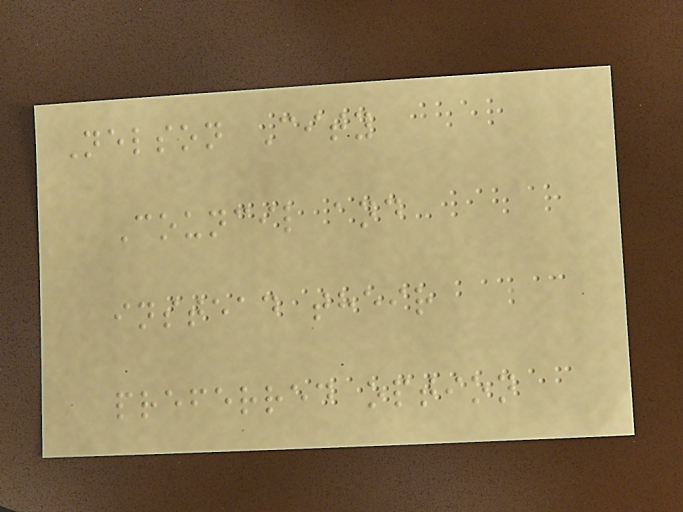Nelson City
Council and
instead their
preferred option
